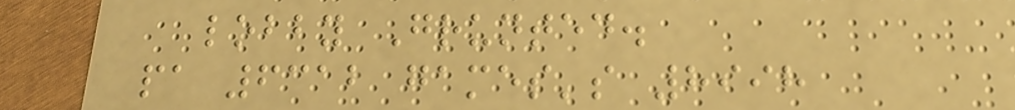lobby Grunted.
pa 6312 games's 8998
